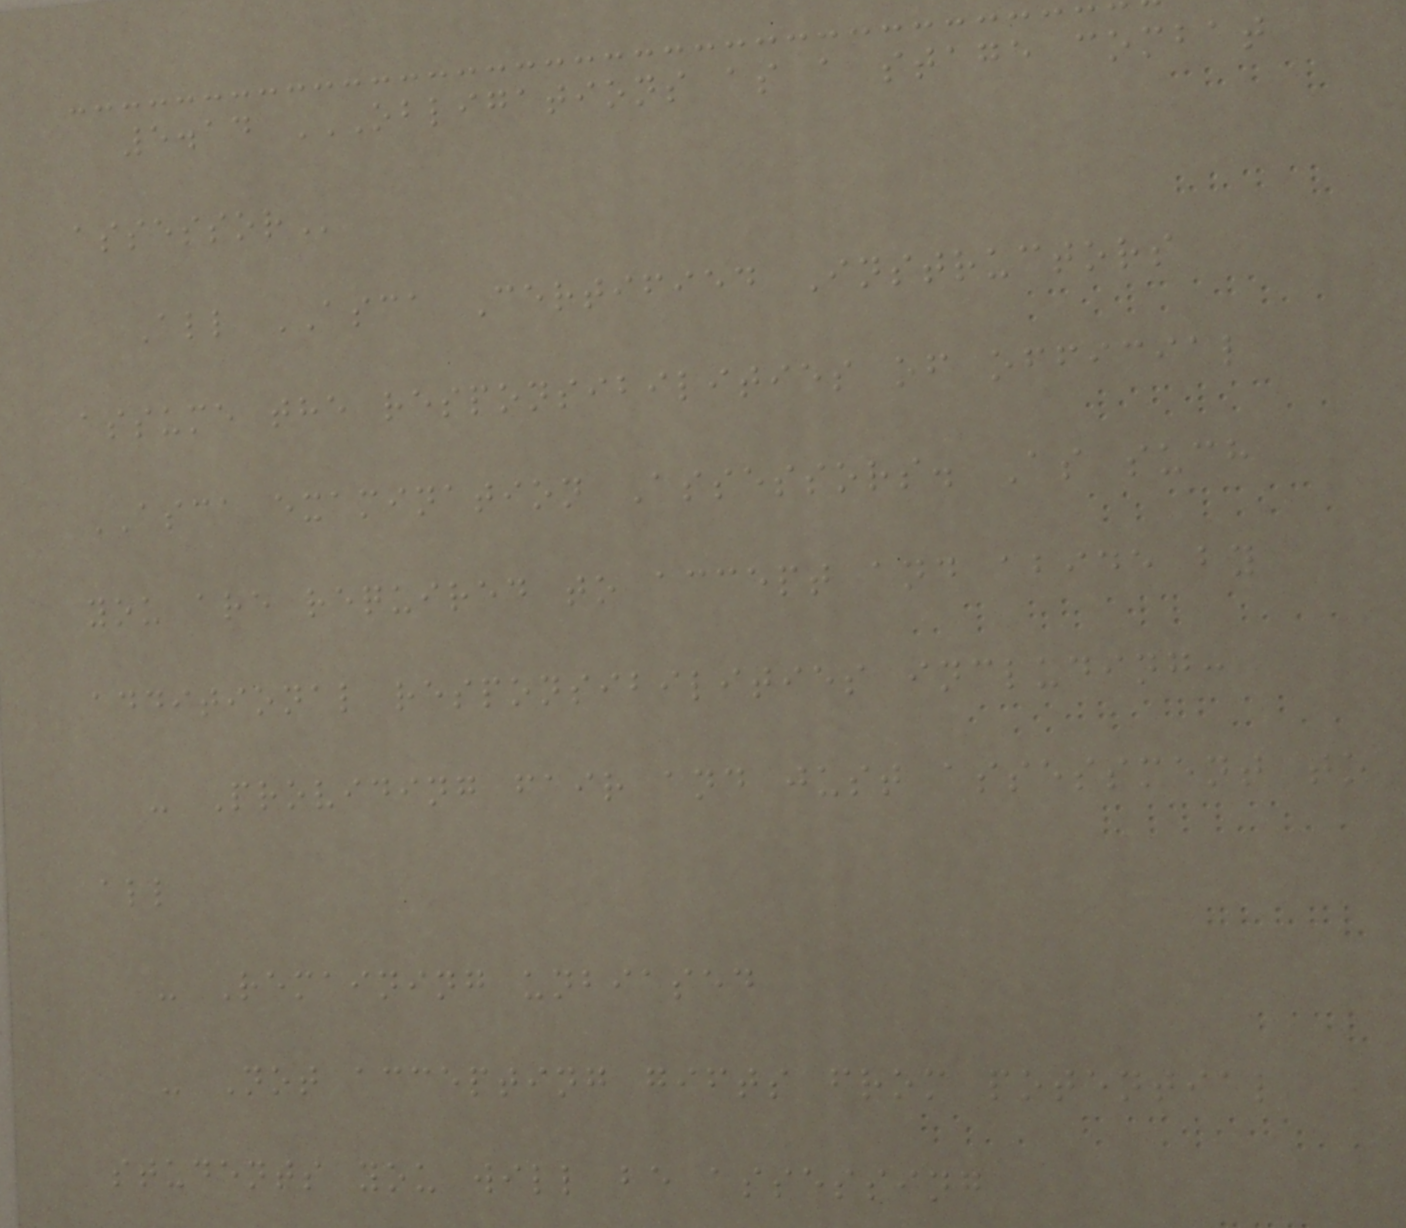5.14 OBLIGATIONS AS A STAGE COMBAT
ASSESSOR
All ASCA Certified Instructors
assume the responsibilities of official
ASCA examination Assessors. As such
you are required to accept and abide by
additional responsibilities including:
- Providing fair and just assessment to
all
- Remaining unbiased
- Not accepting gifts from potential
students you will be assessing
